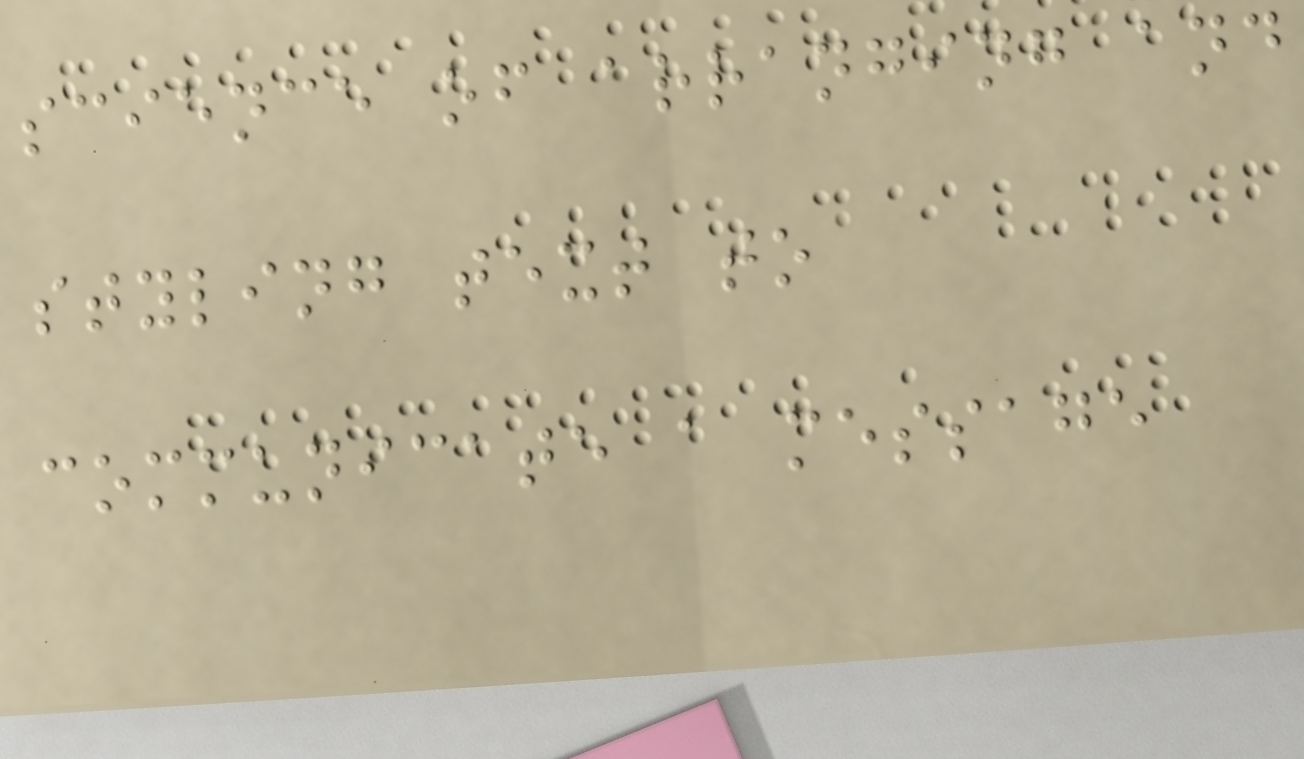science of arranging and
styling text to
communicate a message
